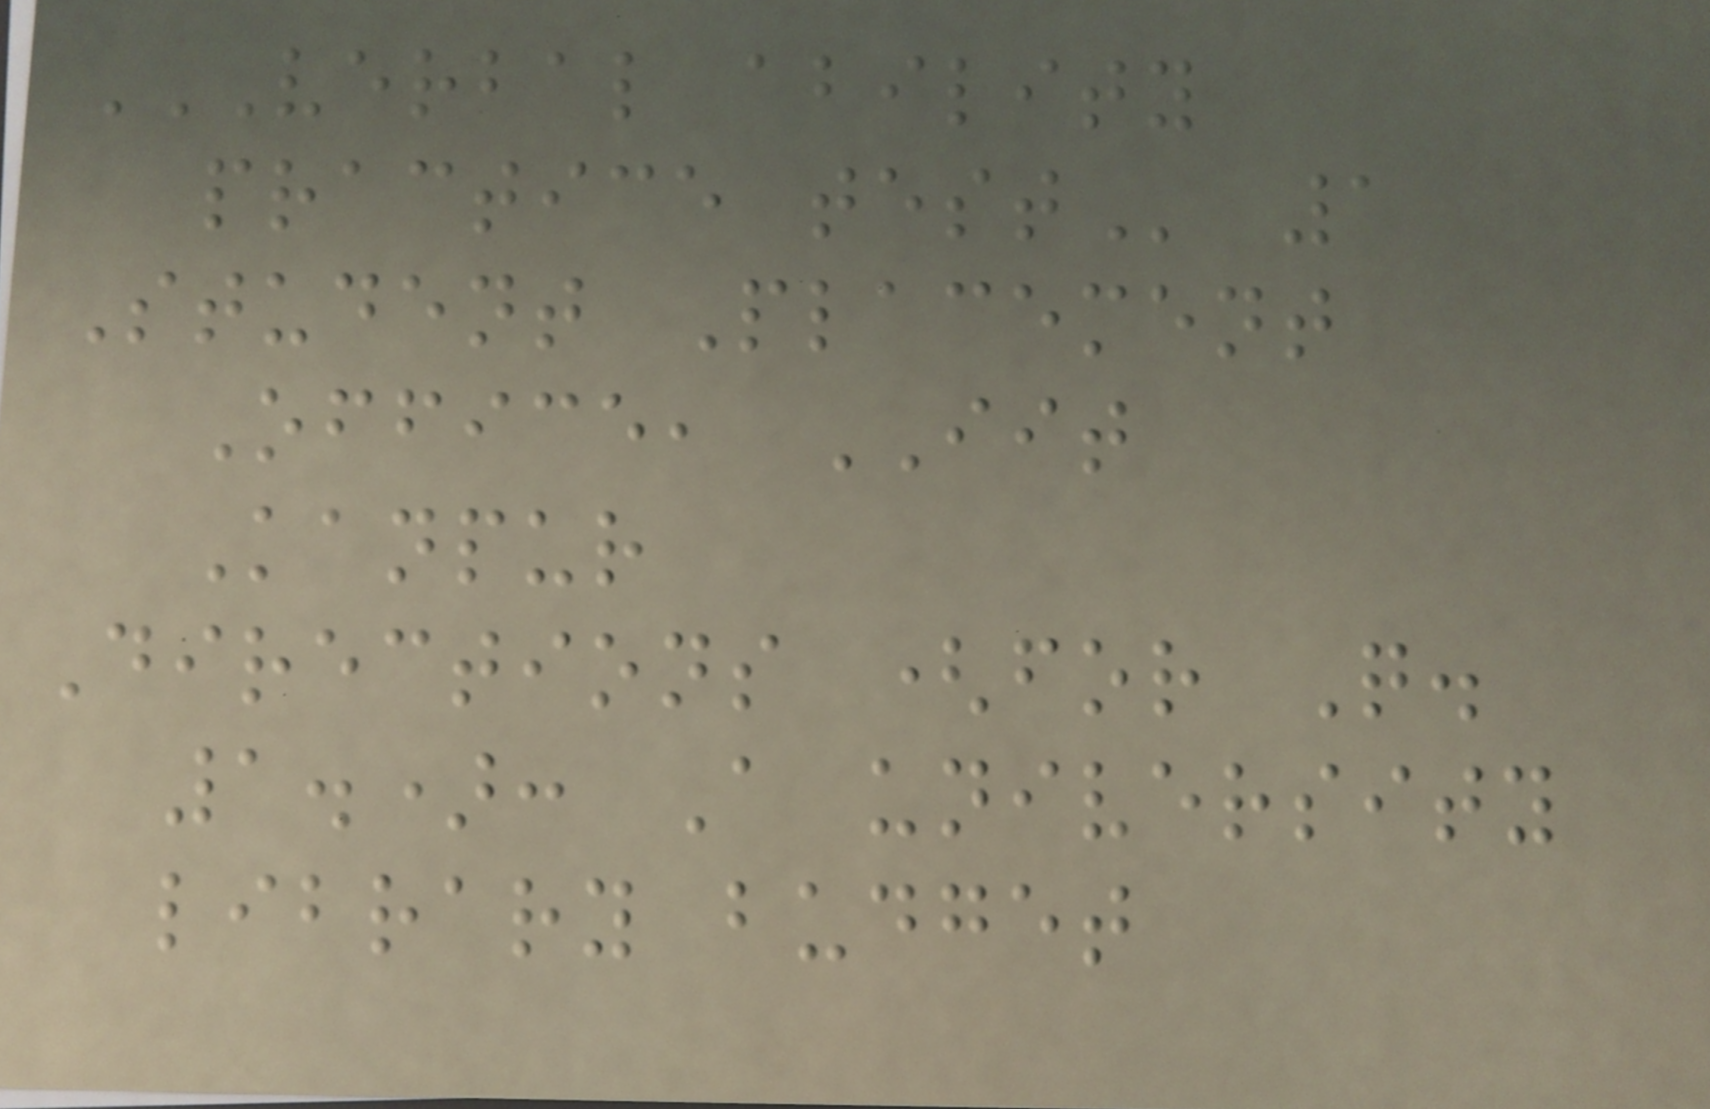VERBAL ABILITY
PRACTICE TEST 1
Student Placement
Office, IIT
Kanpur
Directions (for Q.
1.): A university
library budget
